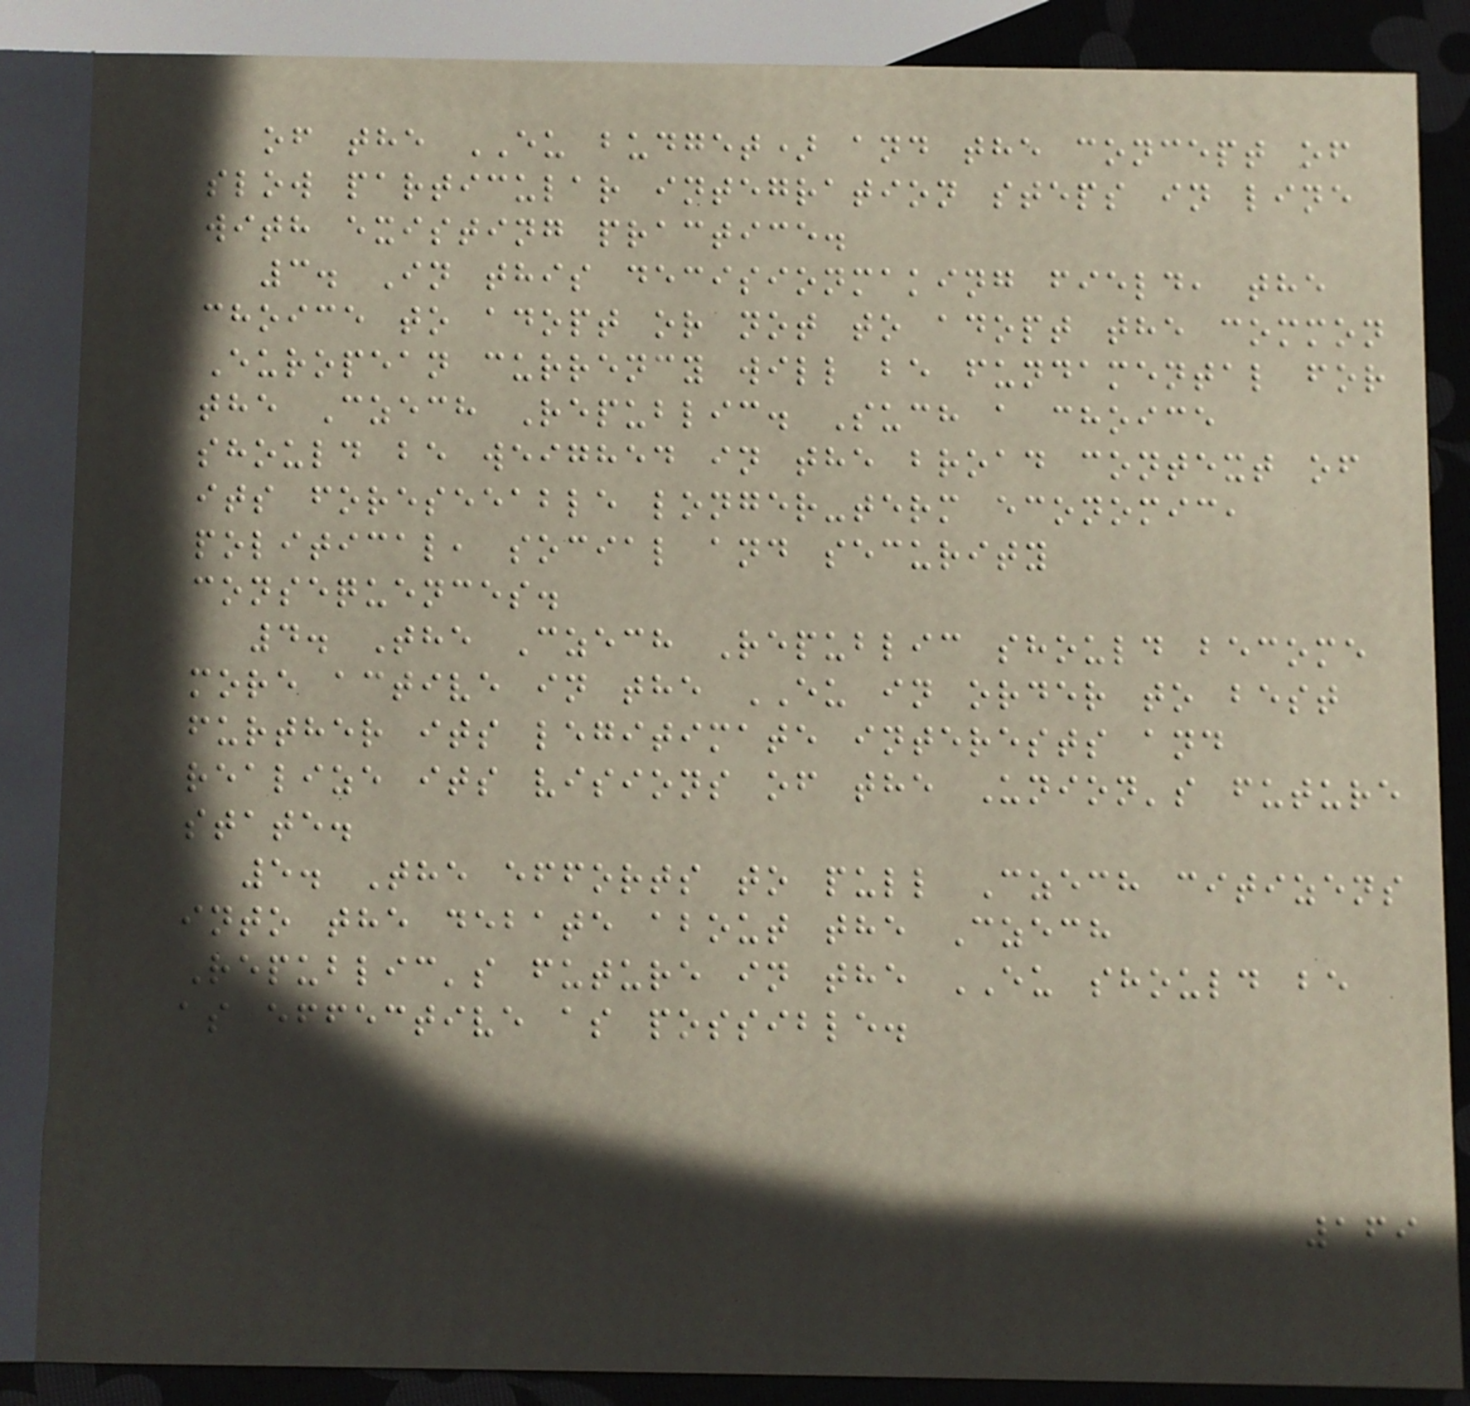of the EU budget) and the concept of
slow particular integration steps in line
with existing practice.
3. In this decisionmaking field, the
choice to adopt or not to adopt the common
European currency will be fundamental for
the Czech Republic. Such a choice
should be weighed in the broad context of
its foreseeable longer-term economic,
political, social and security
consequences.
4. The Czech Republic should become
more active in the EU in order to best
further its legitimate interests and
realize its visions of the Union's future
state.
5. The efforts to pull Czech citizens
into the debate about the Czech
Republic's future in the EU should be
as effective as possible.
169
